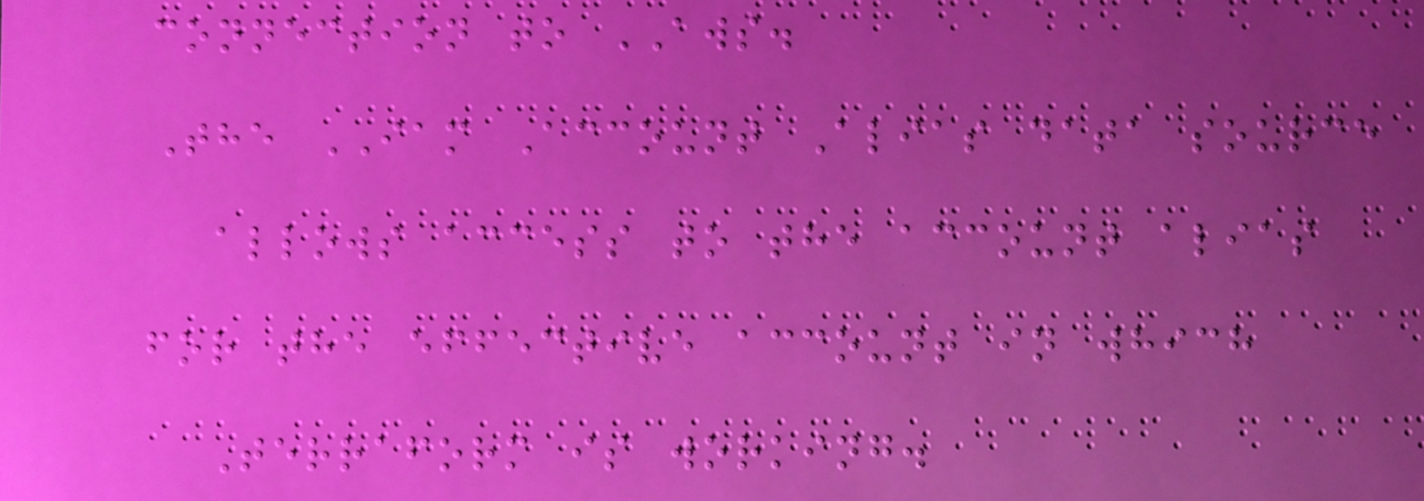connection to AWS.
The IAM Account Alias data source
allows access to the account alias
for the effective account in which
Terraform is working.
